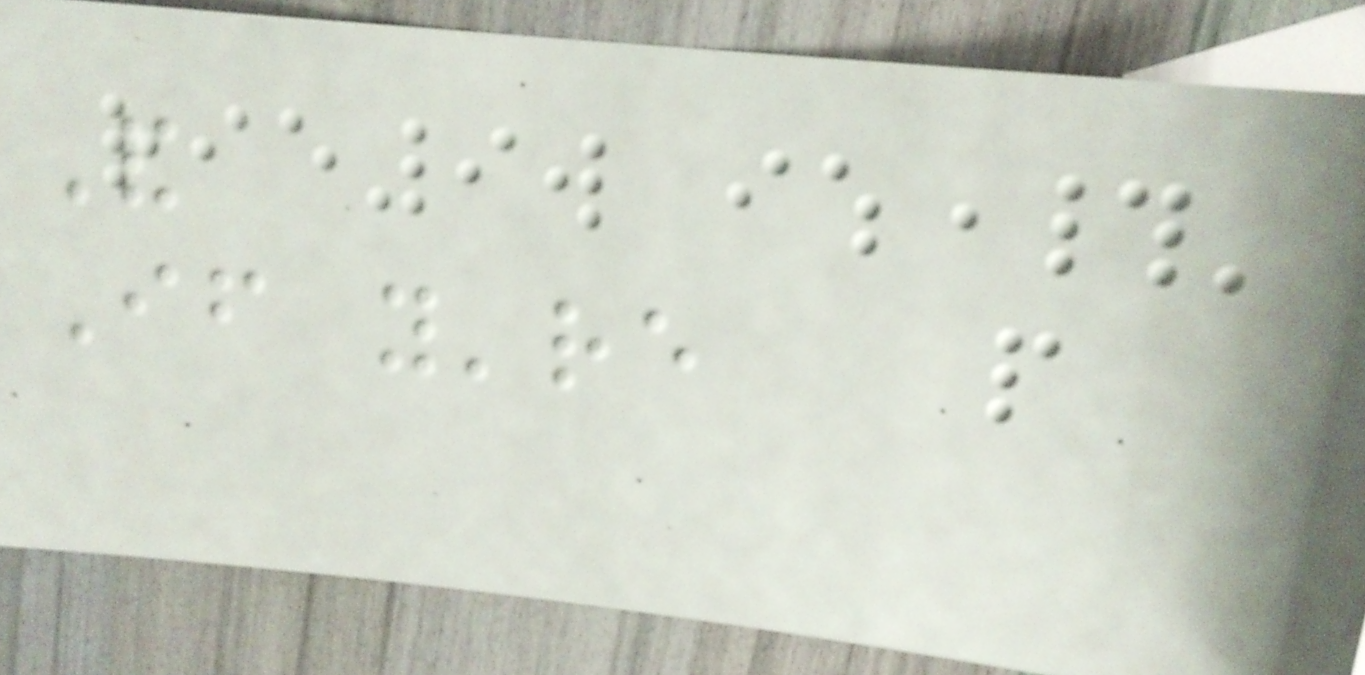And
If you're
